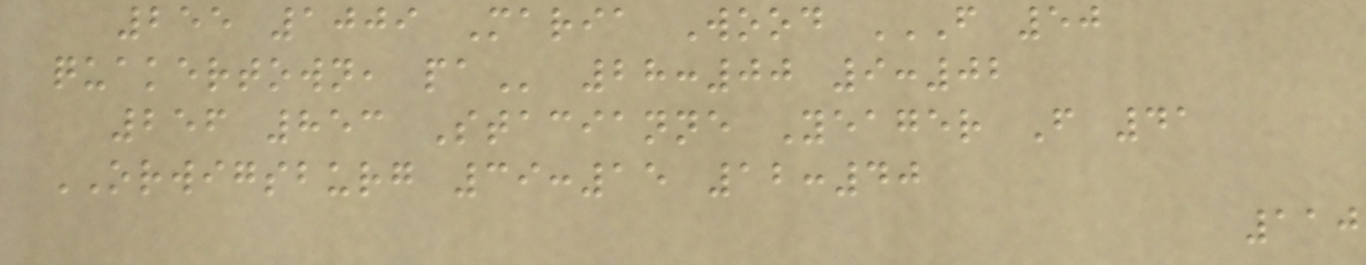255 1009 Maria Wood F 50
QUAKERTOWN, PA 28:00 9:02
256 853 Stacianne Yeager F 41
ORWIGSBURG 39:15 12:40
110
